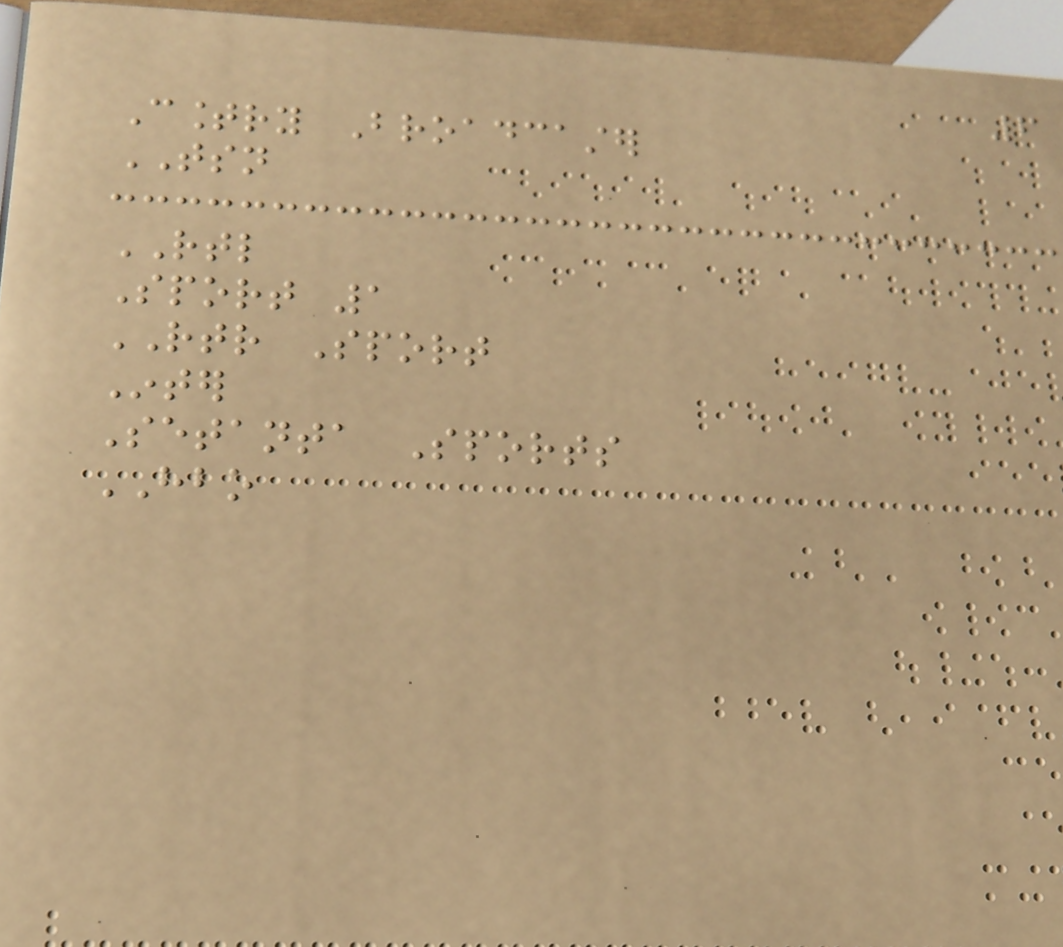6
Country Broadcaster
TSN
RTL
Sport 1
RTR Sport
Inter
Setanta Sports
HBO
